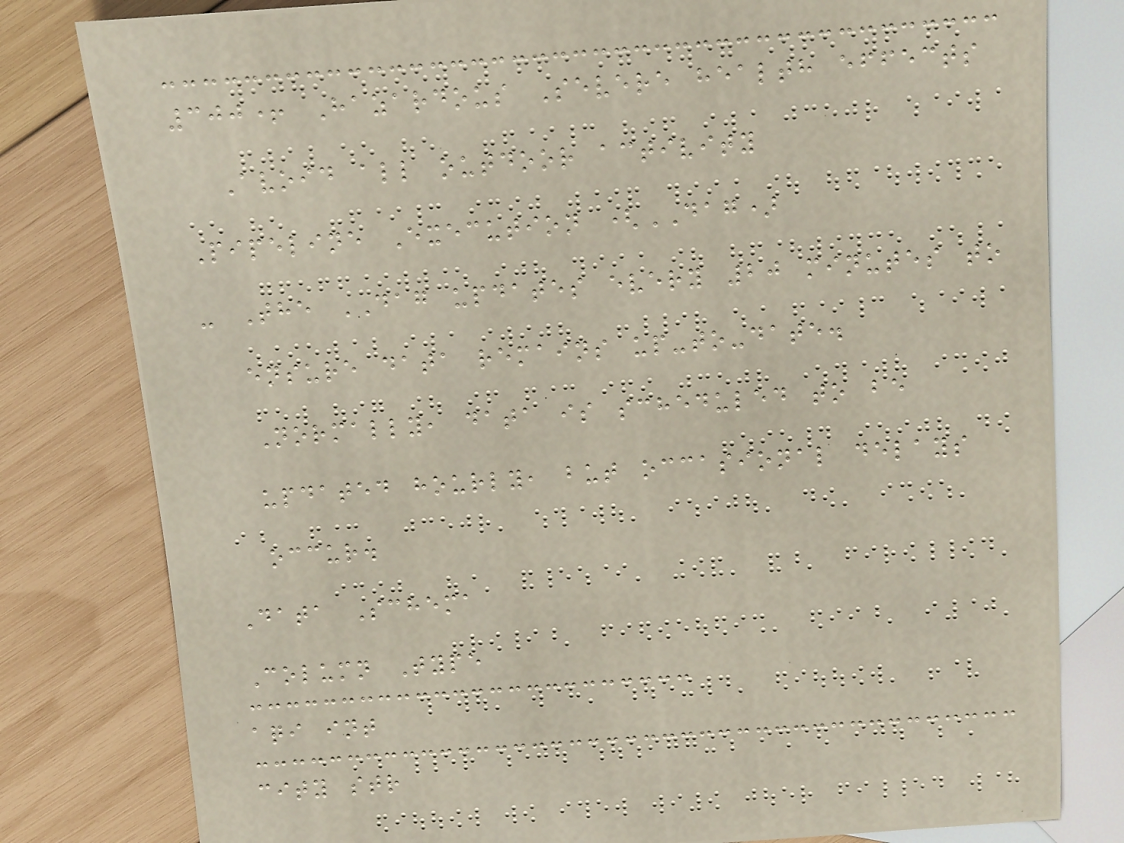300+ Hazardous Severe health effects
Avoid all outdoor activity
Pipeline Execution (DAG)
- The DAG updates every 20 minutes to
ensure data remains up-to-date.
Normally, data is scheduled to be
updated hourly, but occasional delays
occur.
Data Schema
Column Type
aqi int
city str
